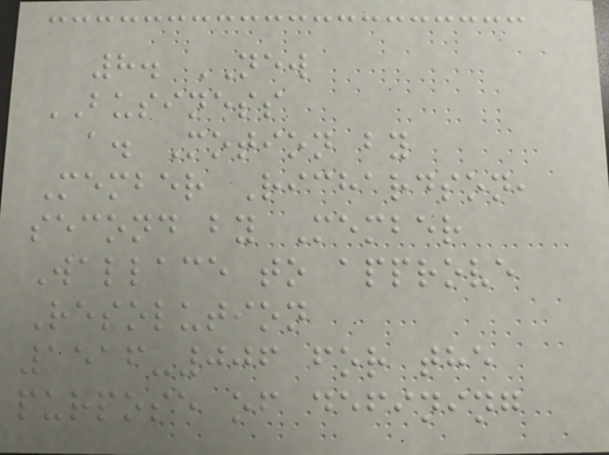8. NEW
BUSINESS
a. Motion by
Member Richardson,
second by Member
Wallace to approve
Resolution
1516-006 for the
purpose of defining
